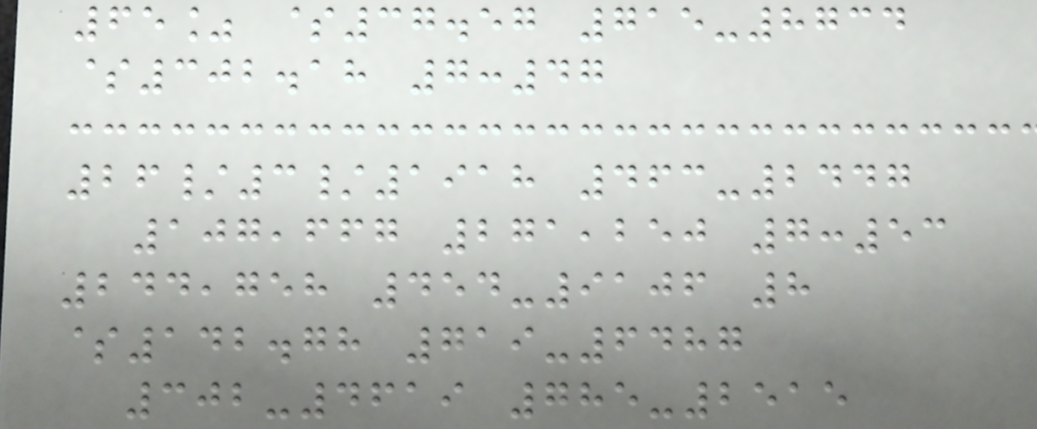65% $37.57 715-8734
$302.18 7:47
26/3/1918 463-2447
107,667 271,250 7:53
244,758 454-9106 8
$142.78 719-6487
302-4619 785-2515
